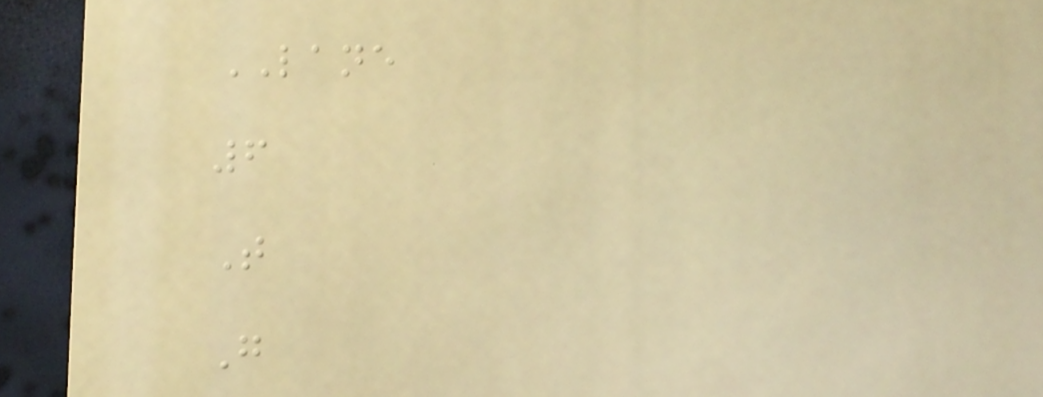LANE
6
T
G
